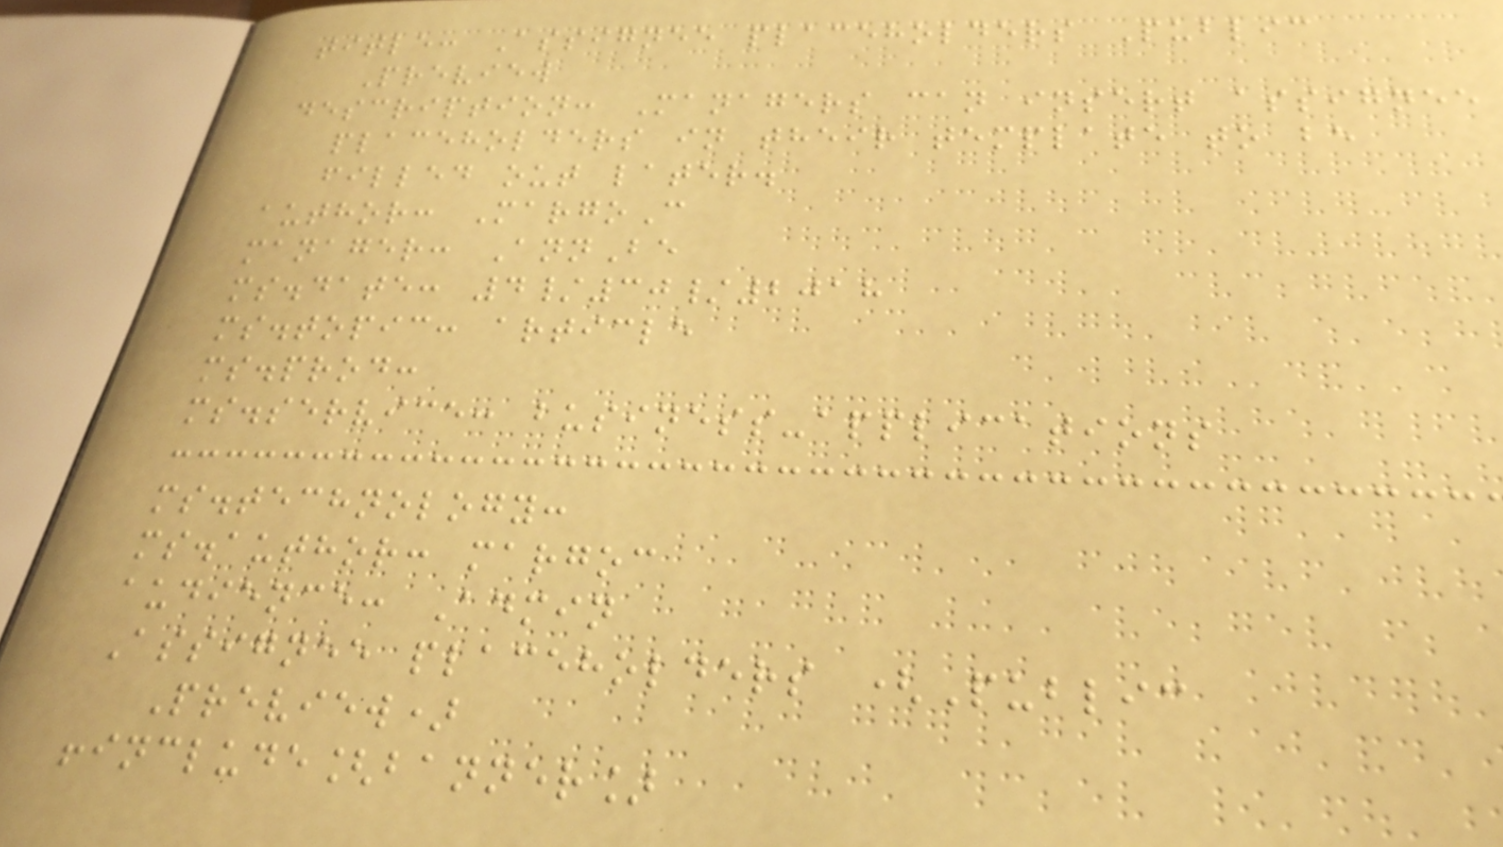title: Assignee placeholders Public
Preview
description: Managers can insert assignee
placeholders in their template to be
filled out later.
author: MargoC
manager: AnnBe
ms.date: 4/30/2018
ms.topic: article
ms.prod:
ms.service: business-applications
ms.technology:
ms.author: margoc
audience: Admin
Assignee placeholders (Public
Preview)
!include[banner]
